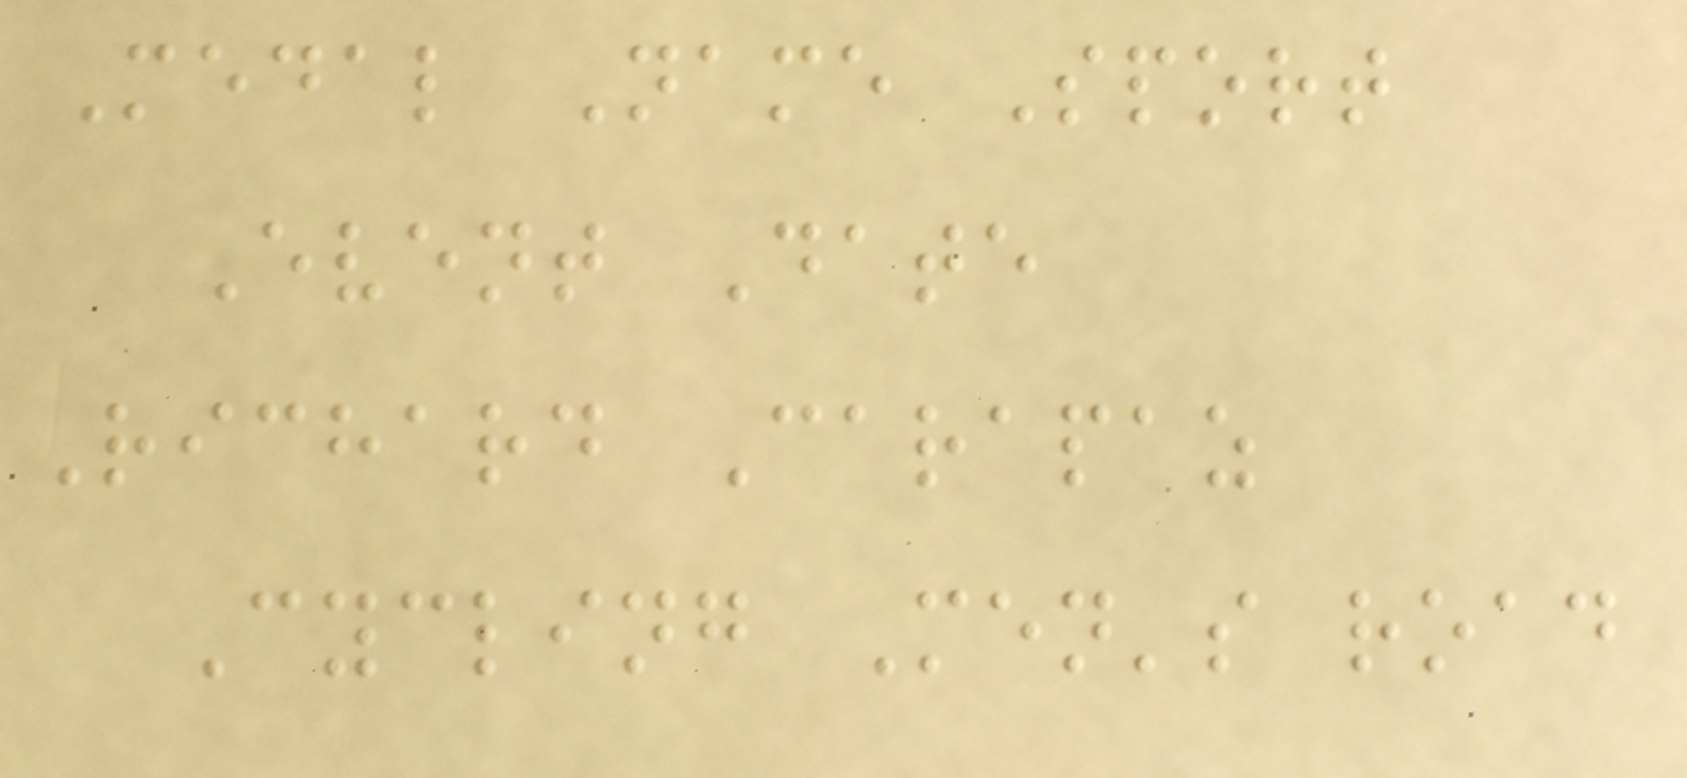Medal Name Sport
Event Date
Richard Carapaz
Cycling Men's road
